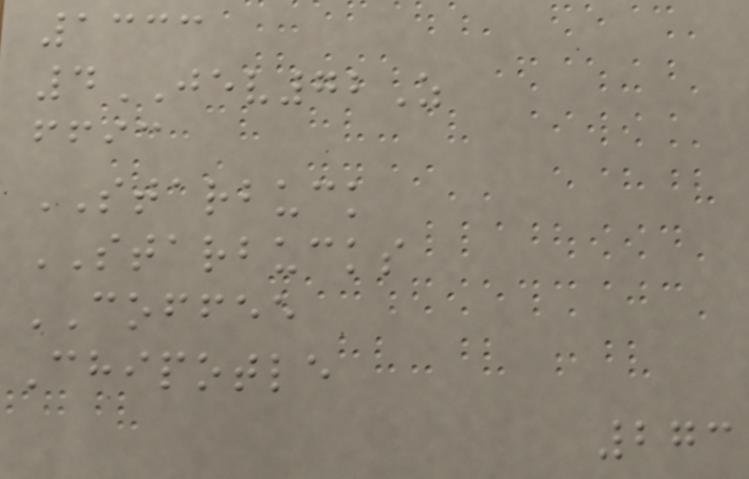1333
4JEV72Z
ffic
STARBUCK
STARBUCKS
COFFEE
Chipotle
273
